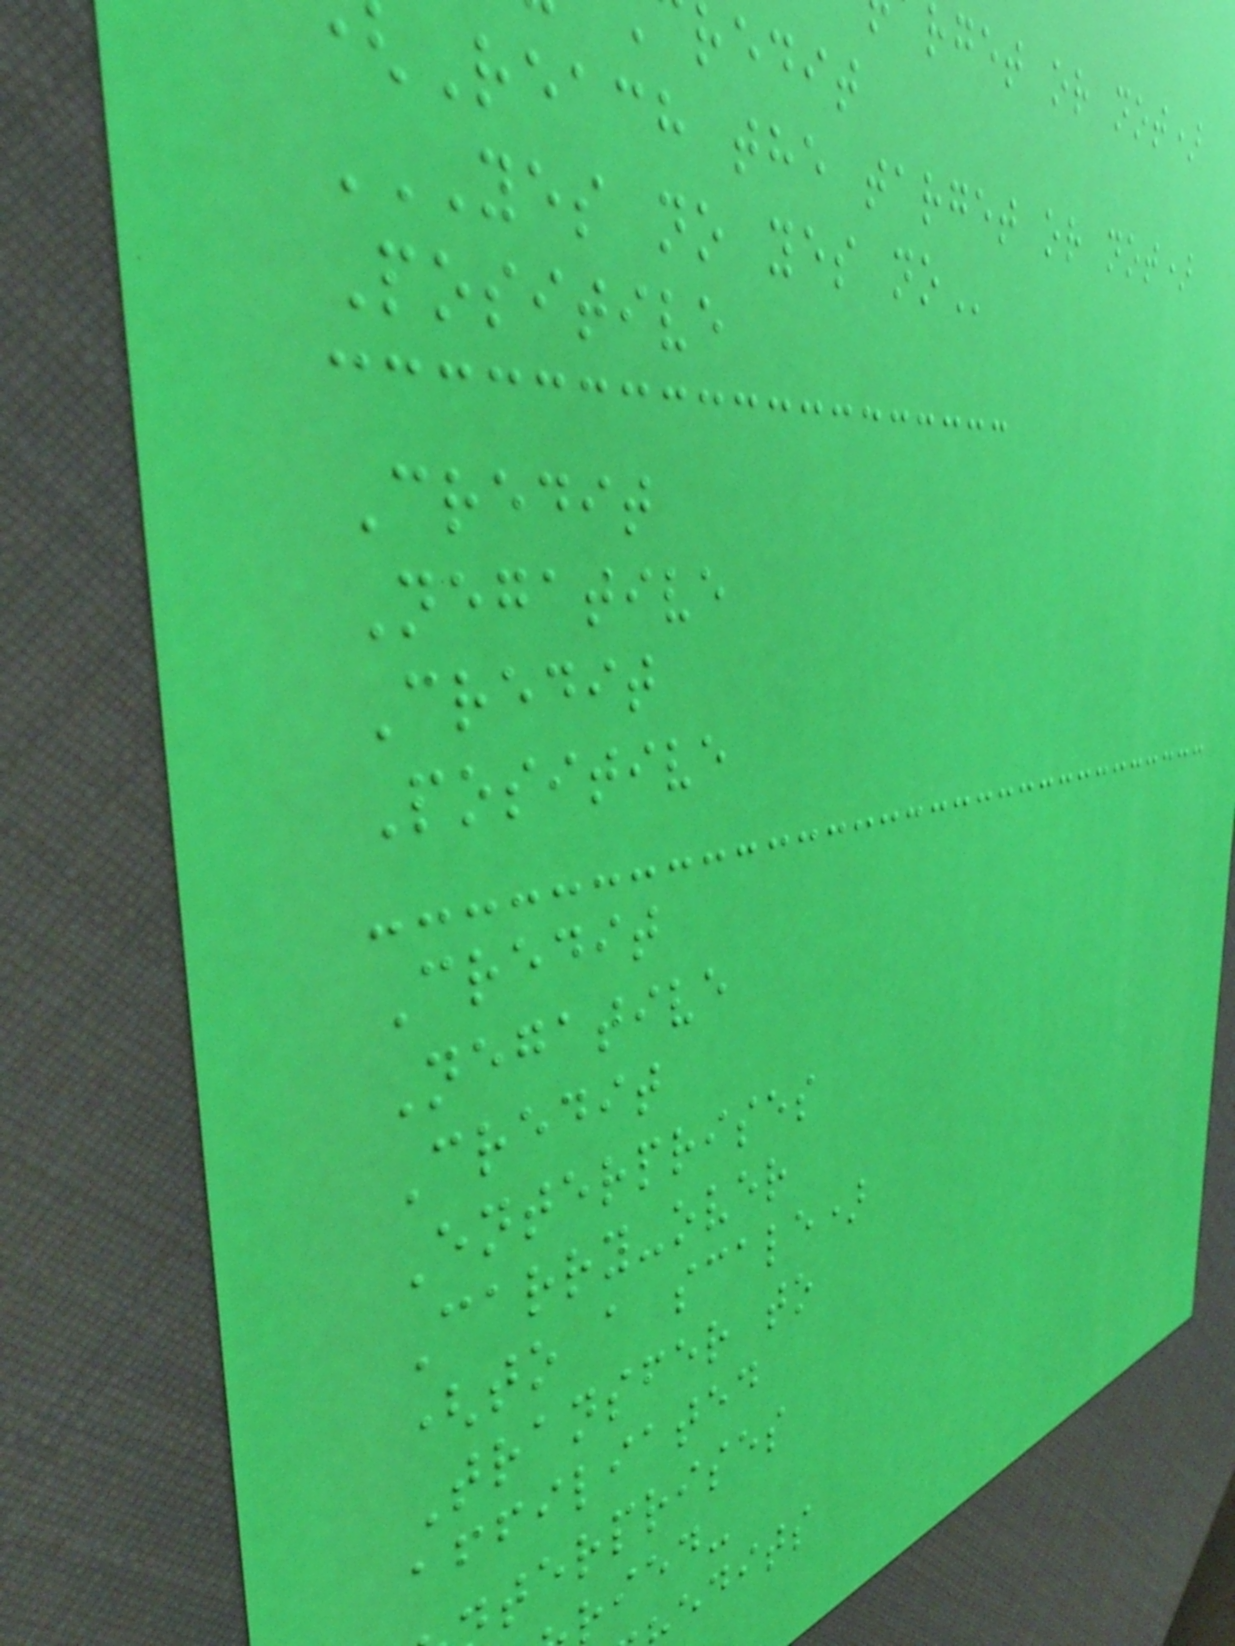rget or not)
redit
Reach the target or not)
YES NO YES NO
Positive
Credit
Negative
Credit
Positive
Credit
Negative
Credit
Enterprises
Carry-over
(to a scale)
Transfer to
affiliated
terprises
ried-
edits
